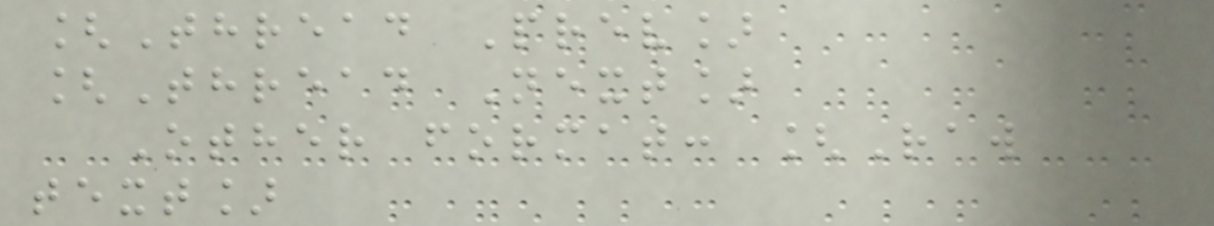[Thread Prev]
[Thread Next]
Other format: [Raw
text]
